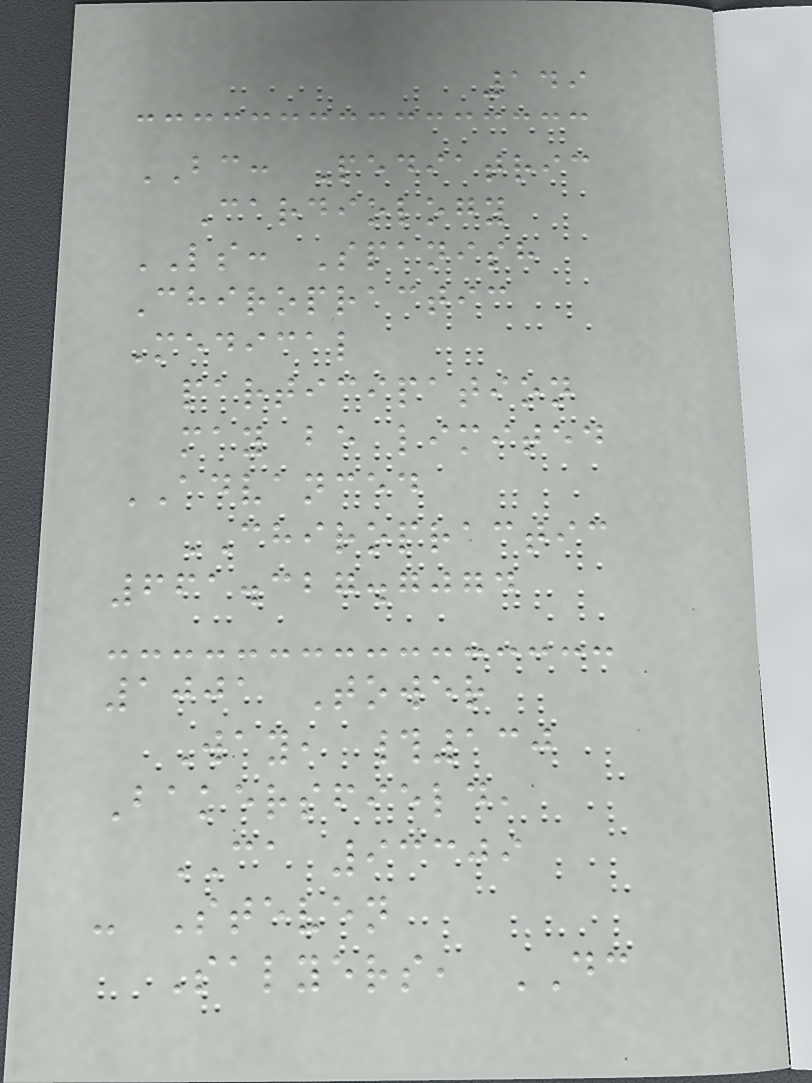149
BC: Pediatric
Cardiology
LS: Spanish
Chiropractic
Medical
participation
may be limited
ADVANCED
CHIROPRACTIC
661.327.7074
1001 Tower
Way, #130
Bakersfield,
CA 93309
- Steven
Salyers, DC
